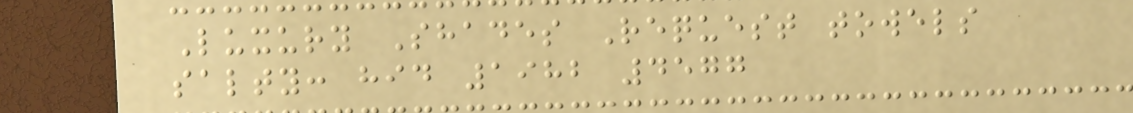Luxury Shades Request towels
salty: hid 1982 4577
